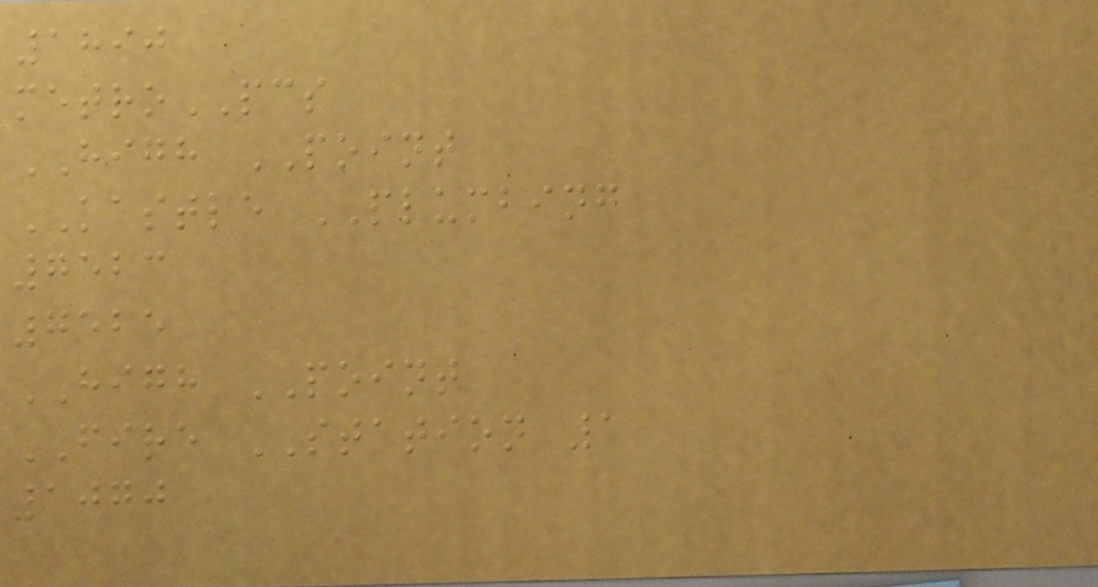1890
metroPCS
HIGH POINT
KASTLE PLUMBING
7523
7525
HIGH POINT
FIRE STATION 1
1070
